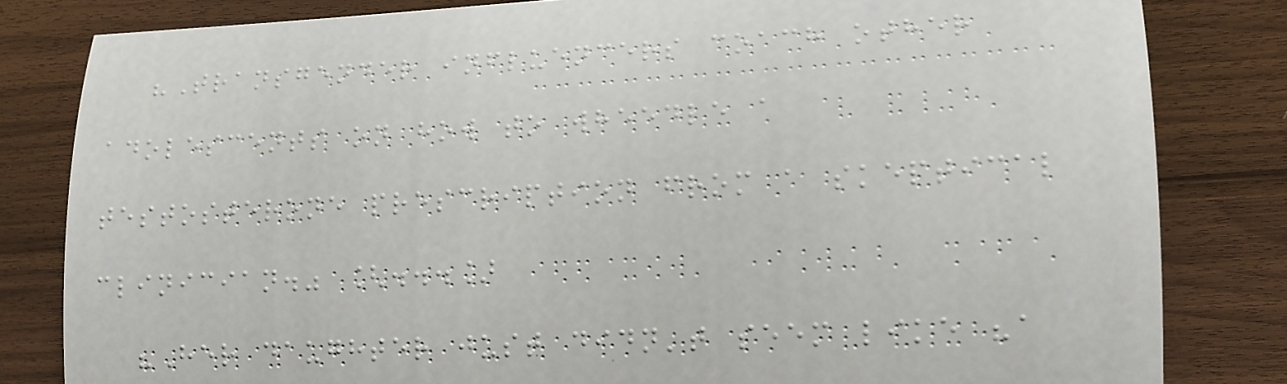"Transgender influencers coach other
adolescents on how to wheedle a
testosterone prescription from a skeptical
clinician." [...]
"Her daughter just didn't seem like "a
